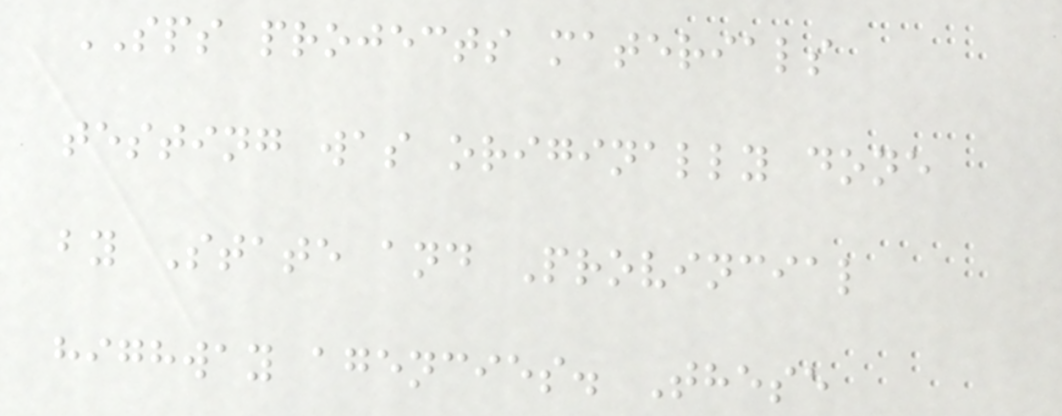SPS projects materials
testing was originally done
by State and Provincial
highway agencies. These
